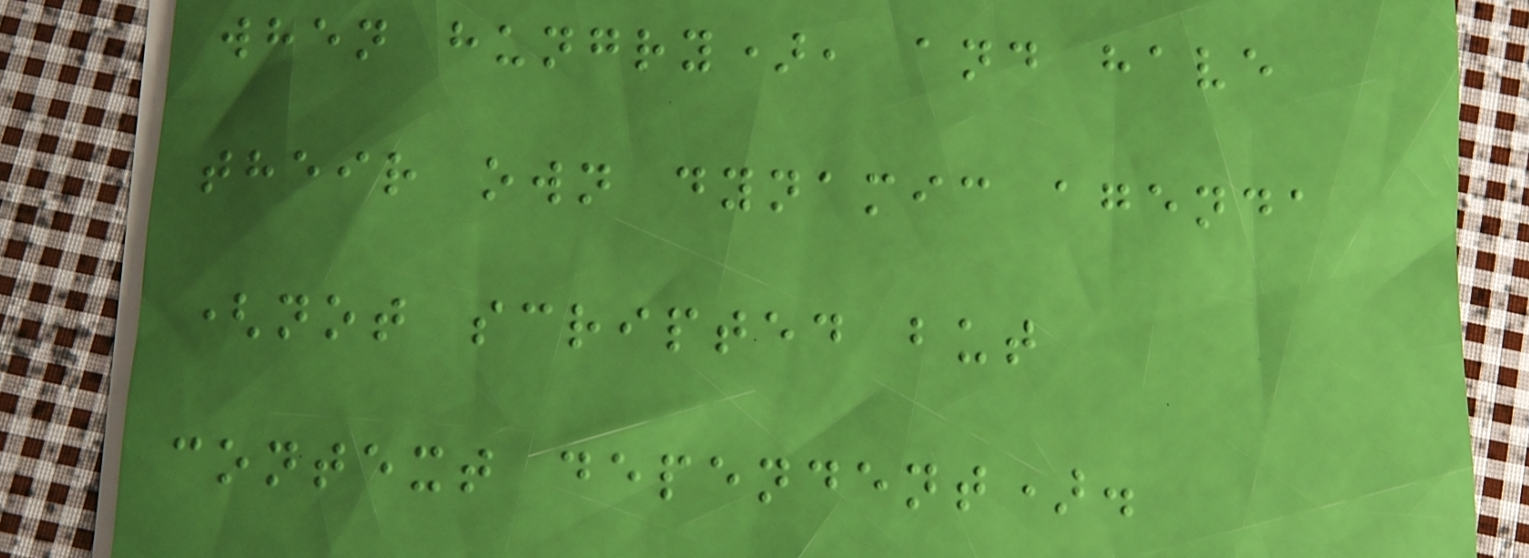when hungry), and have
their own dynamic agenda
(not scripted but
context dependent).
